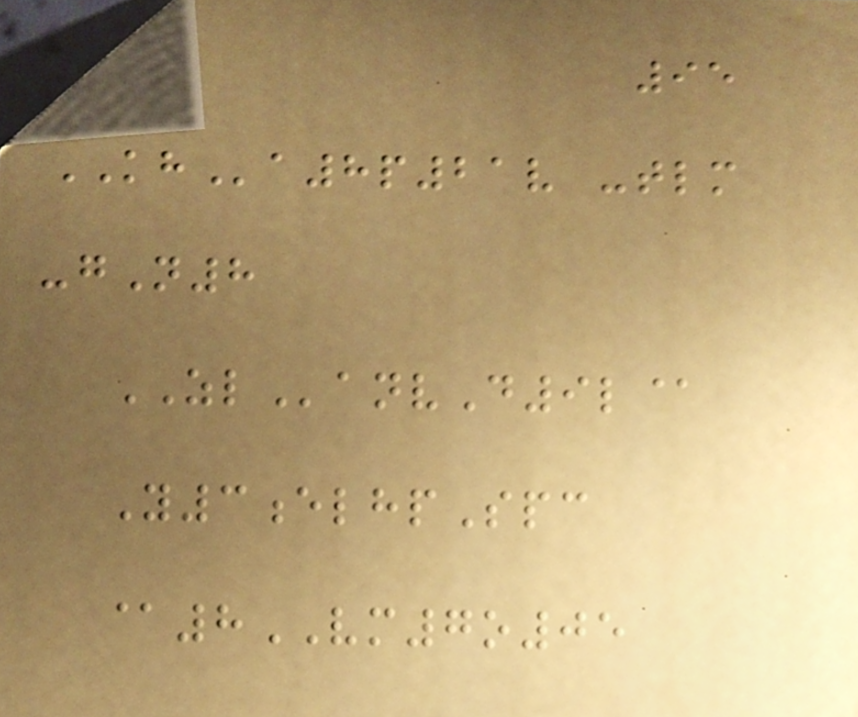95
KHa8p21v -tlm
-gN8
ZLanvD9l@
Y3elhpSpc
@8VM7o05
